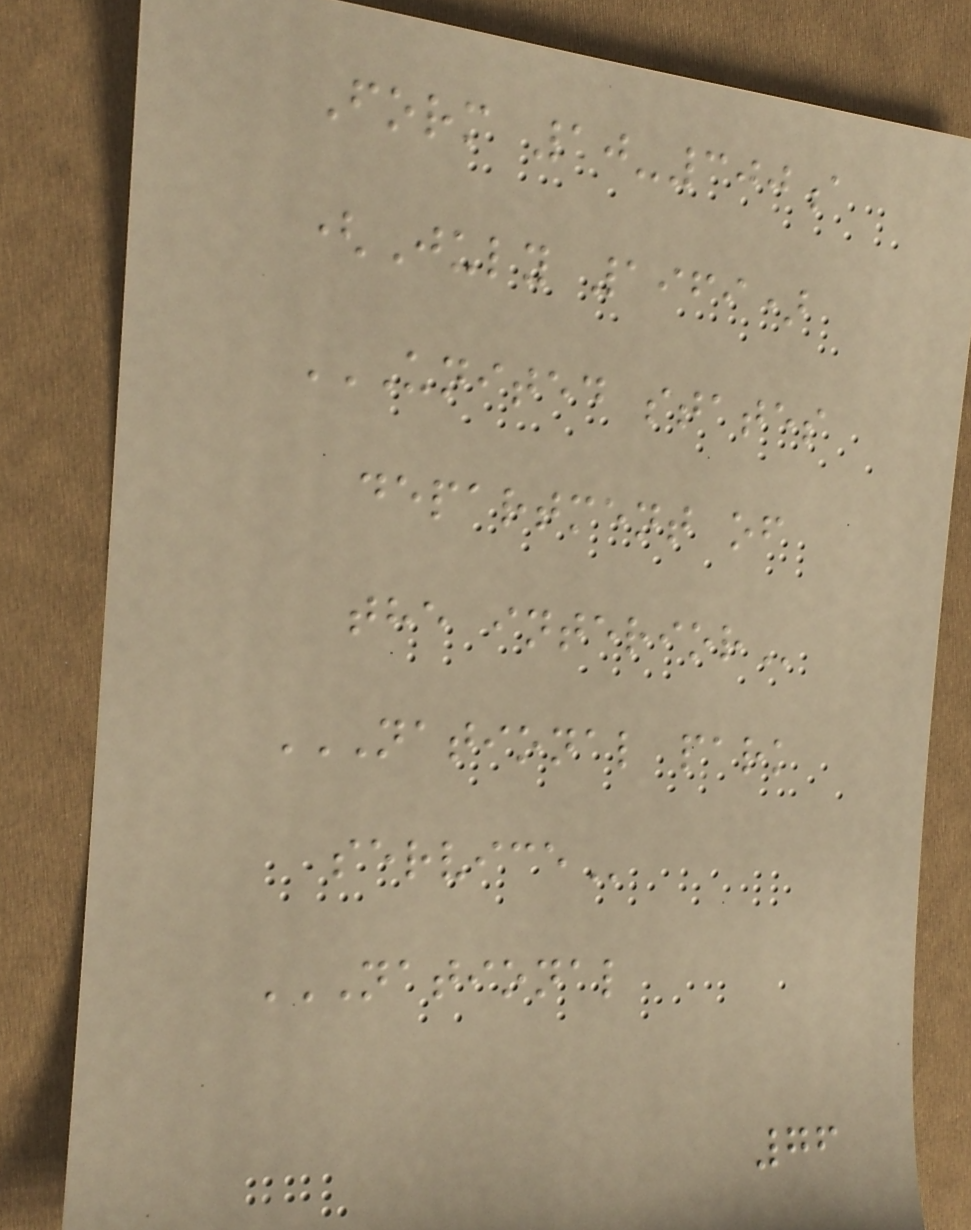Form 10-300a
(July 1969)
UNITED STATES
DEPARTMENT OF
THE INTERIOR
NATIONAL PARK
SERVICE
NATIONAL
76
